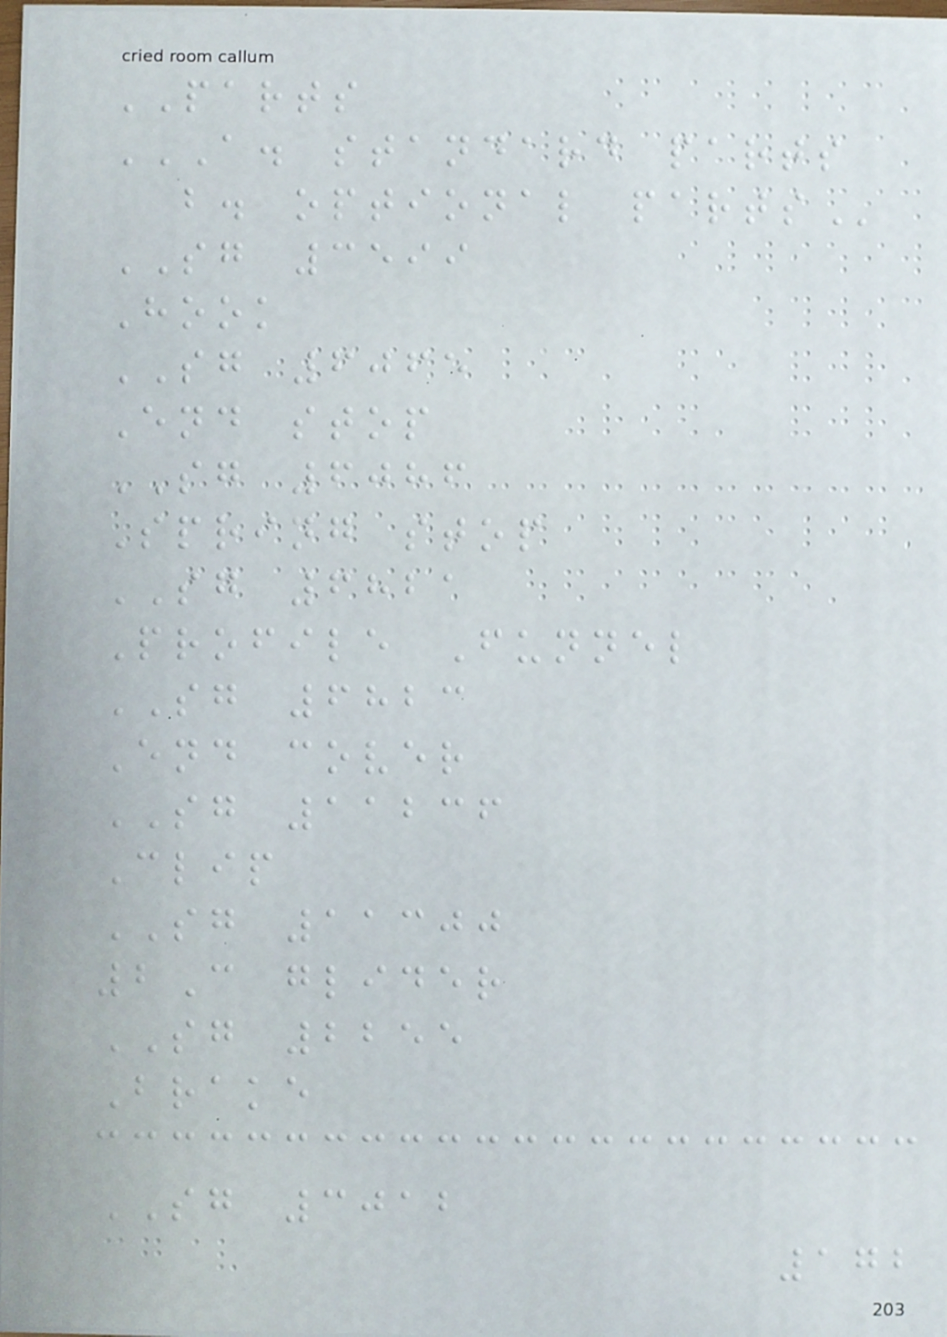PARTS
A. STANDARD PARTS
B. OPTIONAL PARTS
SG 3599
Hook
SG 6065
End stop
SG 6086
Spring stop
SG 6821
Profile Funnel
SG 6823
End cover
SG 11236
Clip
SG 11300
2C glider
SG 2255
Brake
SG 3012
172
